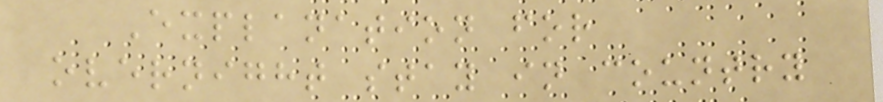Explanation for
overnight stay in country
